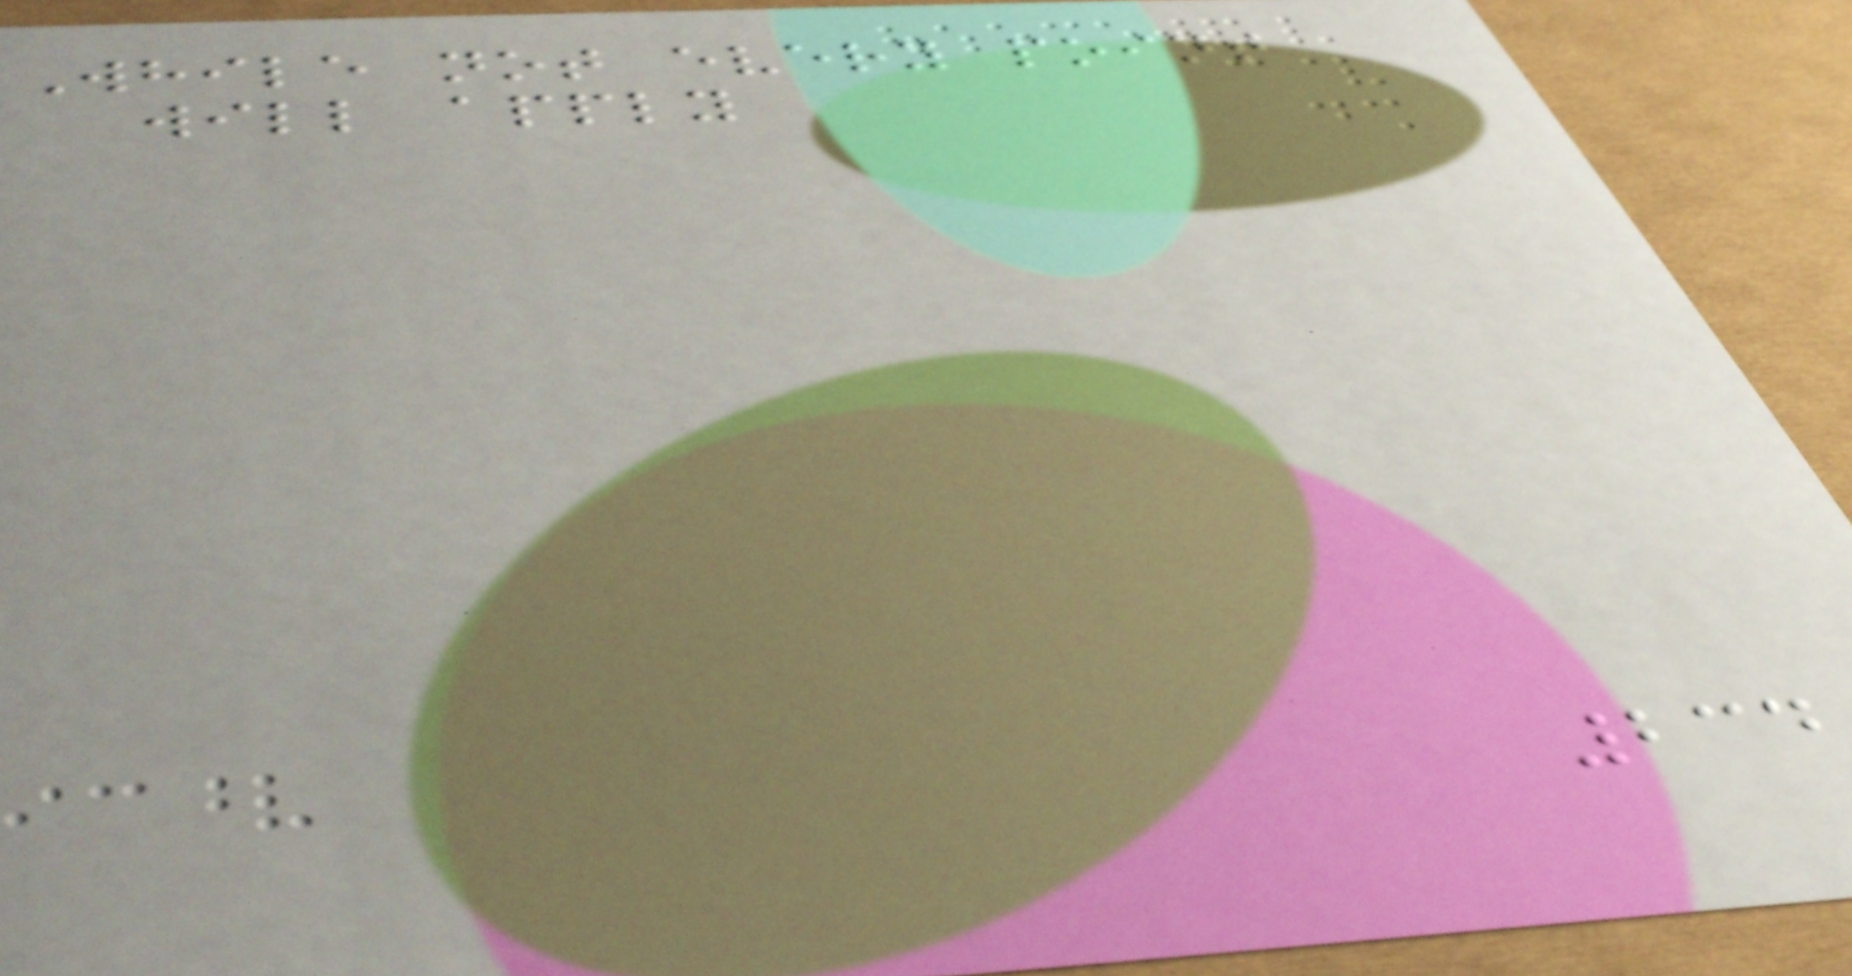While not every point
will apply
234
